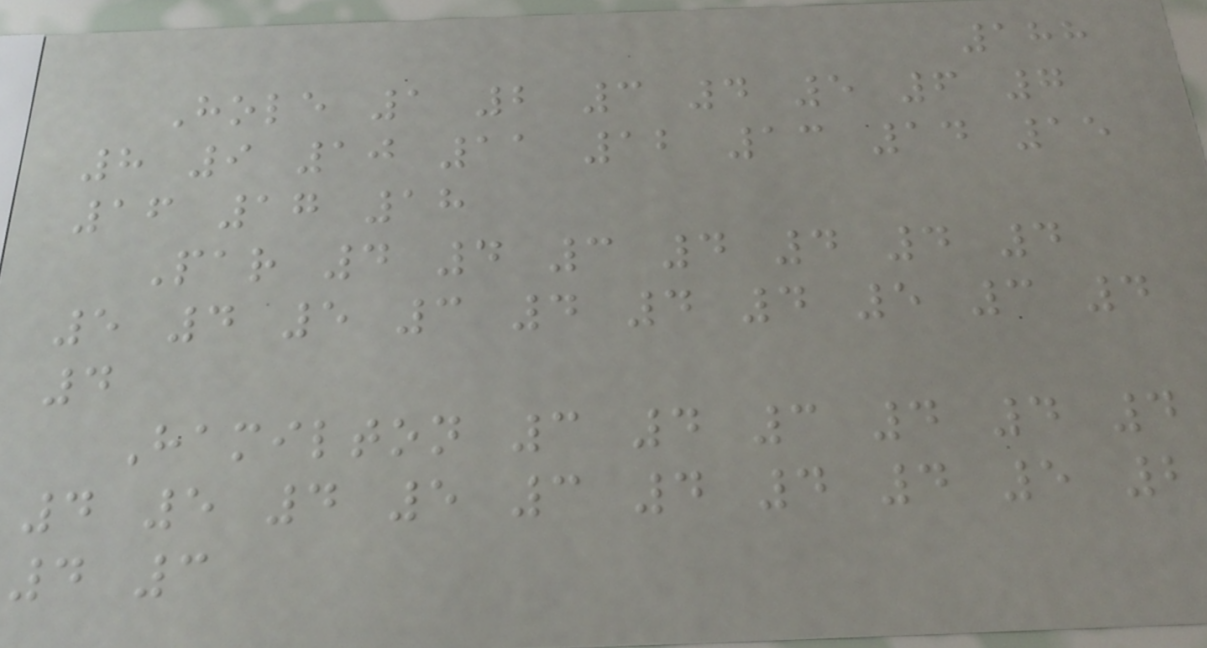188
Hole 1 2 3 4 5 6 7
8 9 10 11 12 13 14 15
16 17 18
Par 4 4 3 4 4 4 4
5 4 5 3 4 4 4 5 3 4
4
Hamilton 3 4 3 4 4 4
4 5 4 5 3 4 4 4 5 2
4 3
